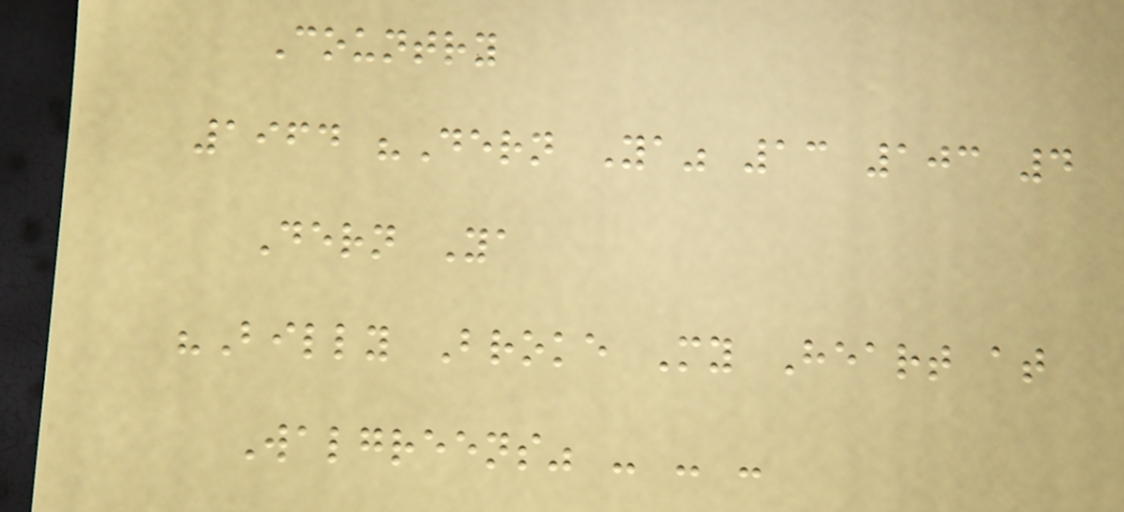Country
1964 "Dern Ya" 13 103 4
Dern Ya
"Billy Broke My Heart at
Walgreens" - - -
